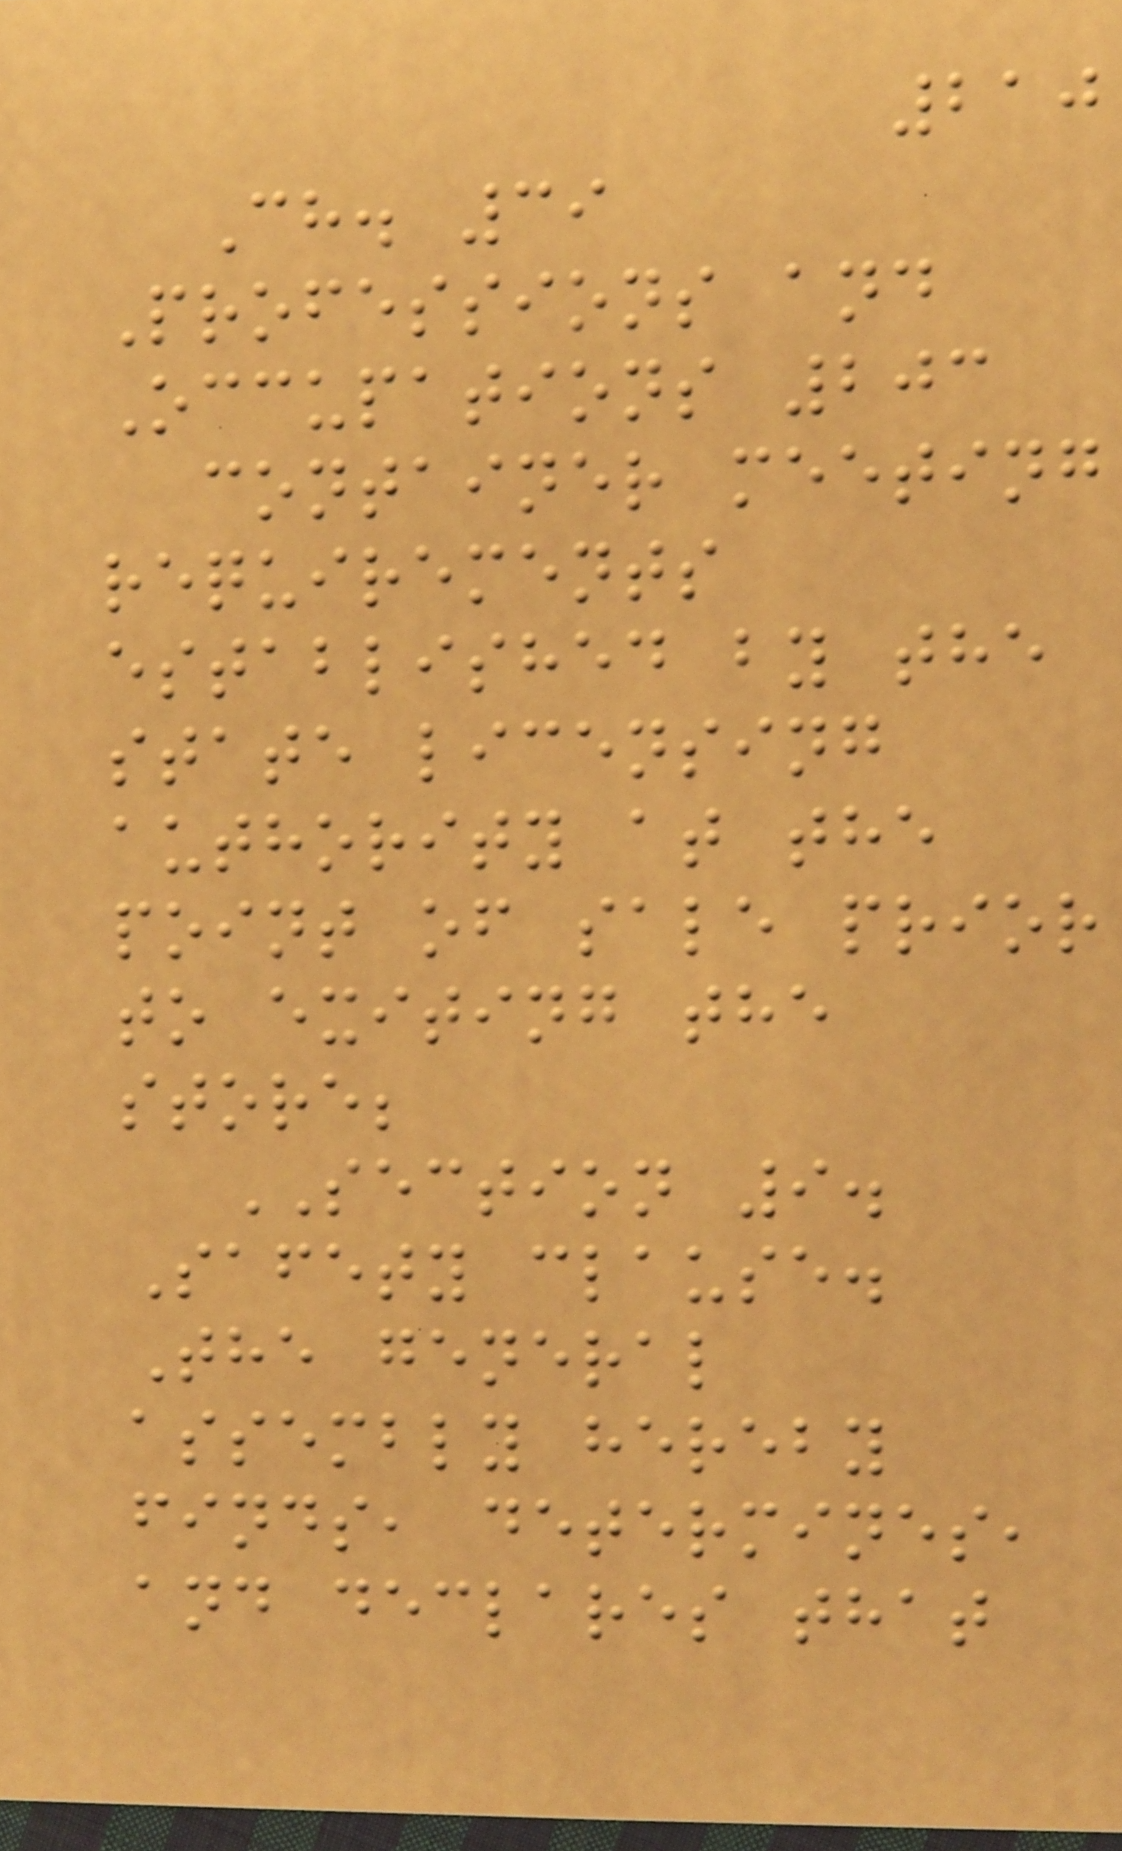210
Ch. 39
Professions and
Occupations 203
container meeting
requirements
established by the
state licensing
authority at the
point of sale prior
to exiting the
store;
SECTION 9.
Safety clause.
The general
assembly hereby
finds, determines,
and declares that
